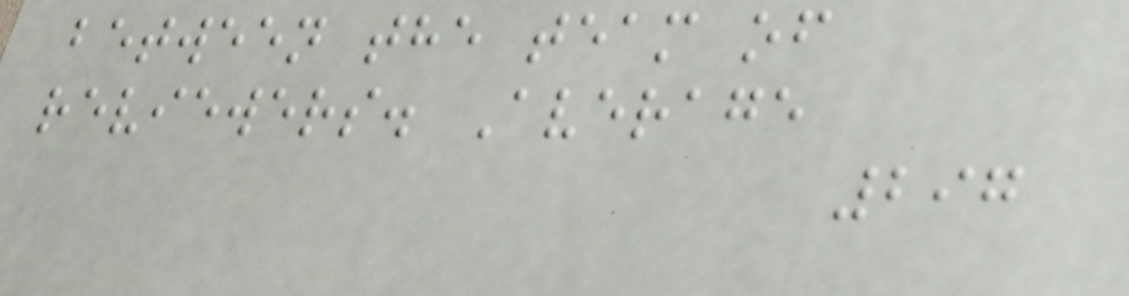between the team of
reviewers. Average
297
